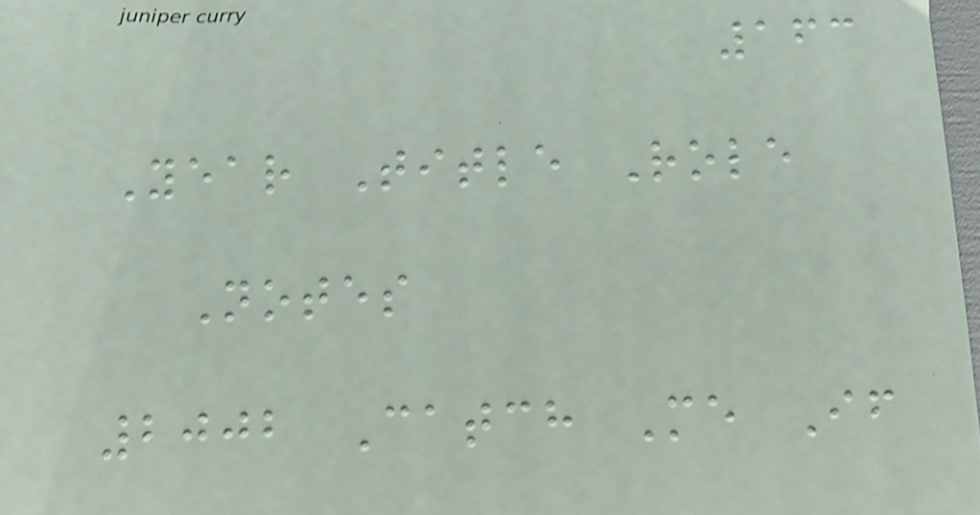163
Year Title Role
Notes
2002 Catch Me If
